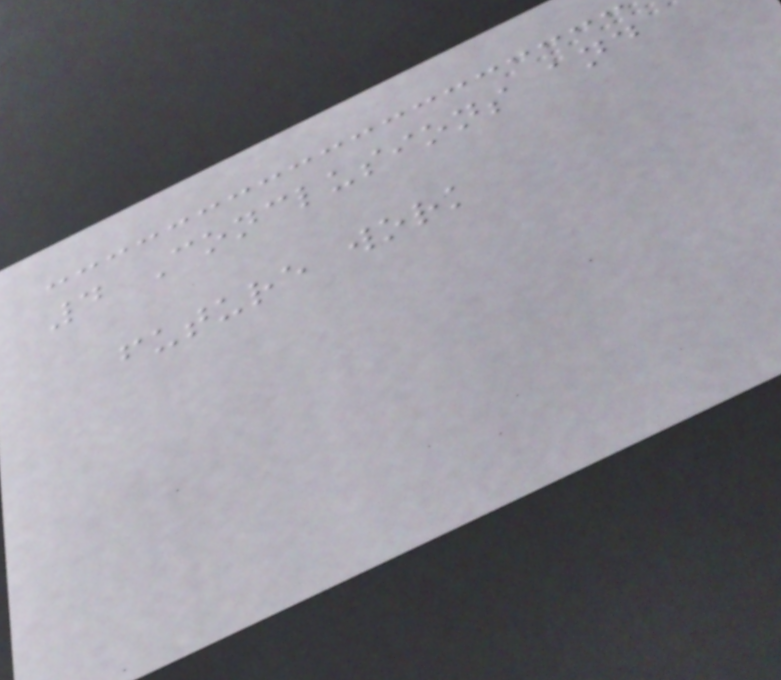4 Conclusions and
future work
